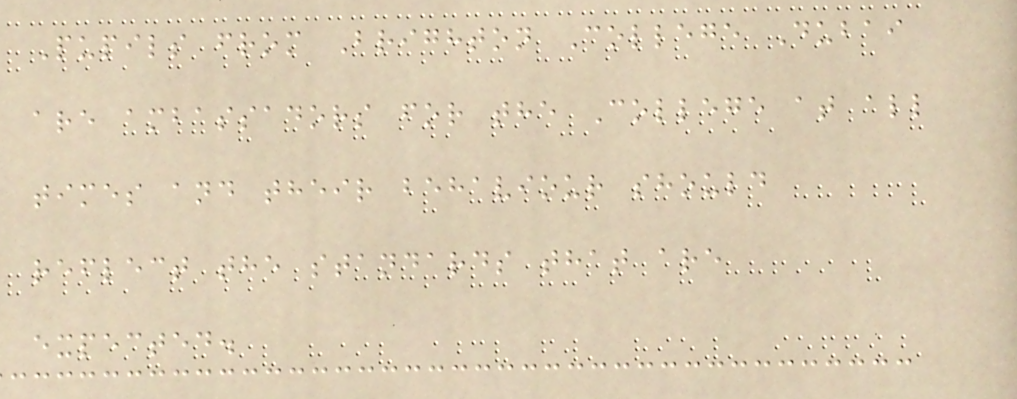Pupils from Brighton College Dubai
are ambassadors for the College at all
times and their behaviour should
reflect the standards that are
expected.
